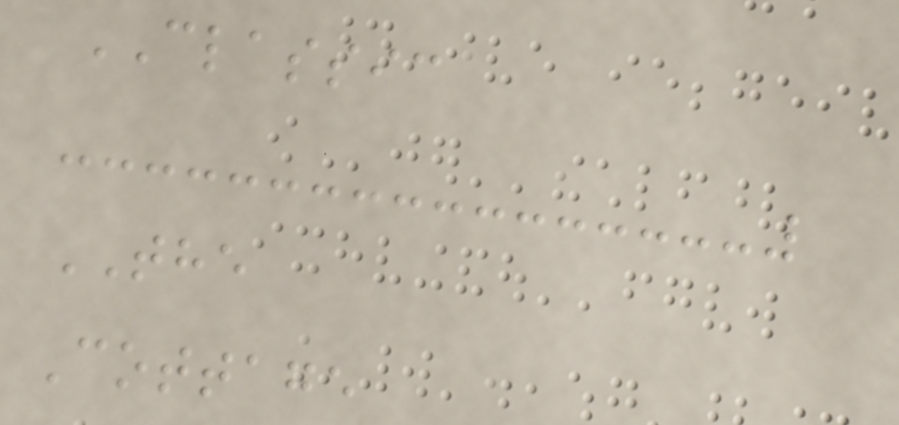CLASSIC
THE
Cottage
